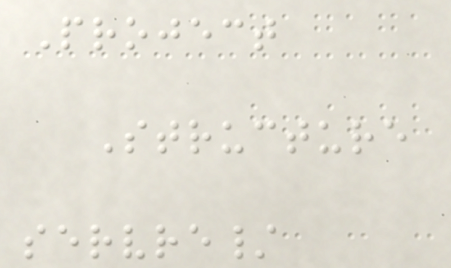Project
Structure
servre/
